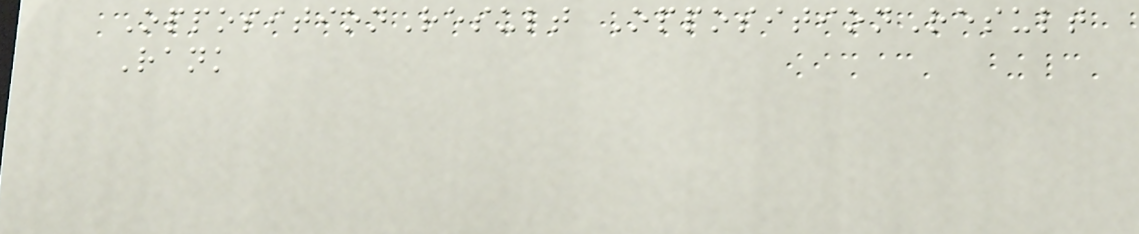OppositionResult OppositionResult
Rank
